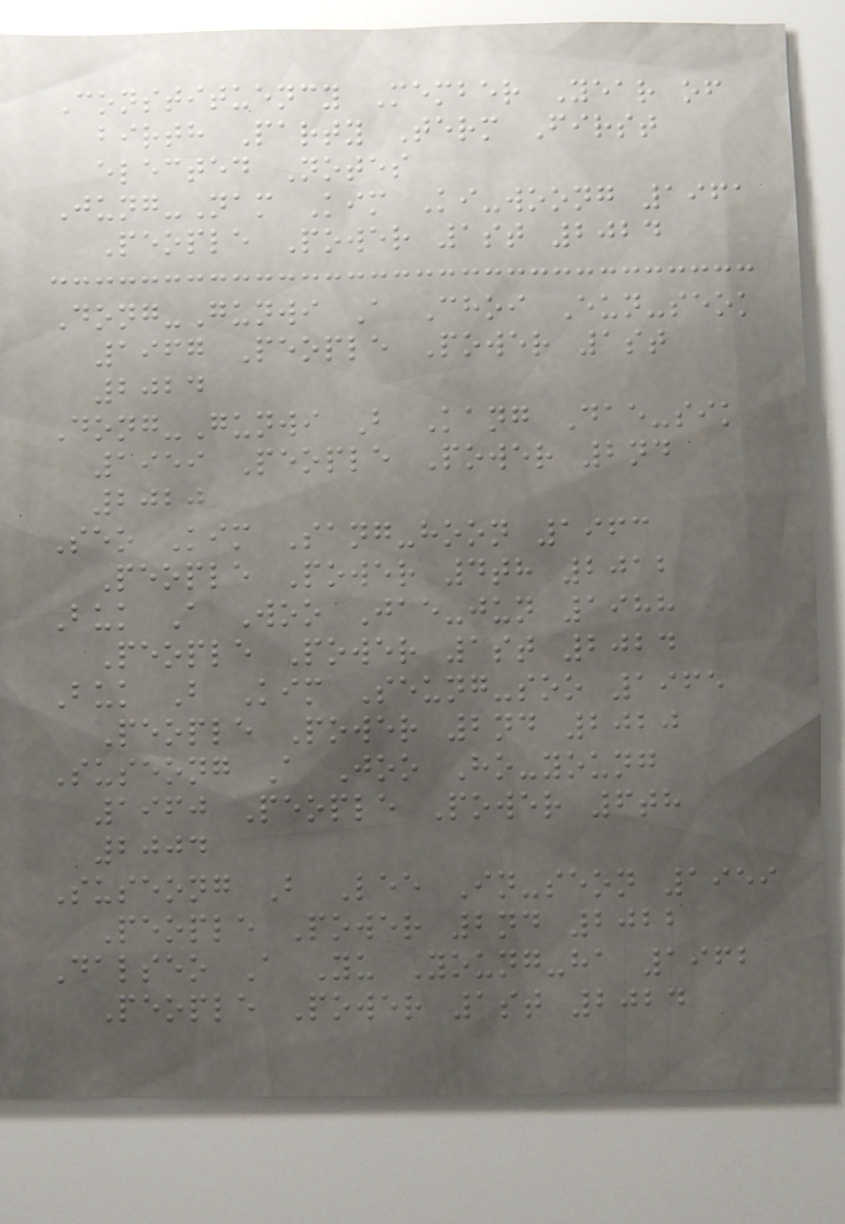Constituency Member Year of
birth Party Term First
elected Notes
Jung-Nam Kim Ki-woong 1961
People Power 1st 2024
Dong-Gunwi A Choi Eun-seok
1967 People Power 1st
2024
Dong-Gunwi B Kang Dae-sik
1959 People Power 2nd
2020
Seo Kim Sang-hoon 1963
People Power 4th 2012
Buk A Woo Jae-jun 1988
People Power 1st 2024
Buk B Kim Seung-soo 1965
People Power 2nd 2020
Suseong A Joo Ho-young
1960 People Power 6th
2004
Suseong B Lee In-seon 1959
People Power 2nd 2022
Dalseo A Yu Young-ha 1962
People Power 1st 2024
